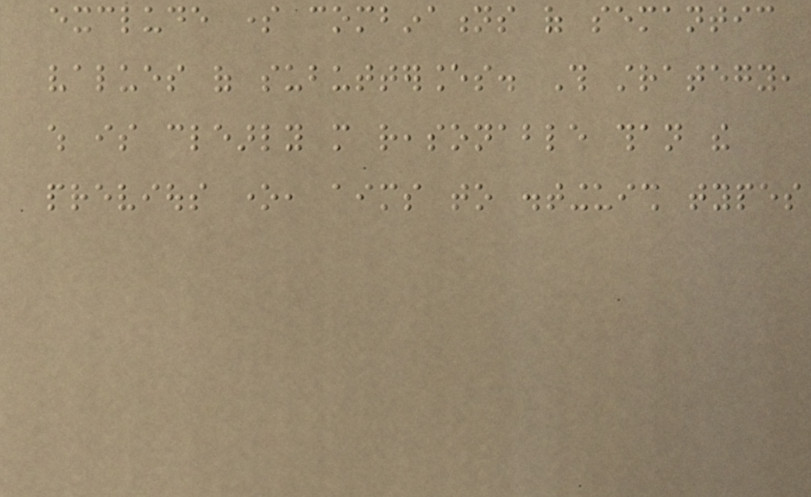exclude some combinations of semantic
values of subutterances. This strategy,
which is clearly more reasonable than the
previous one, aims to distinguish types
